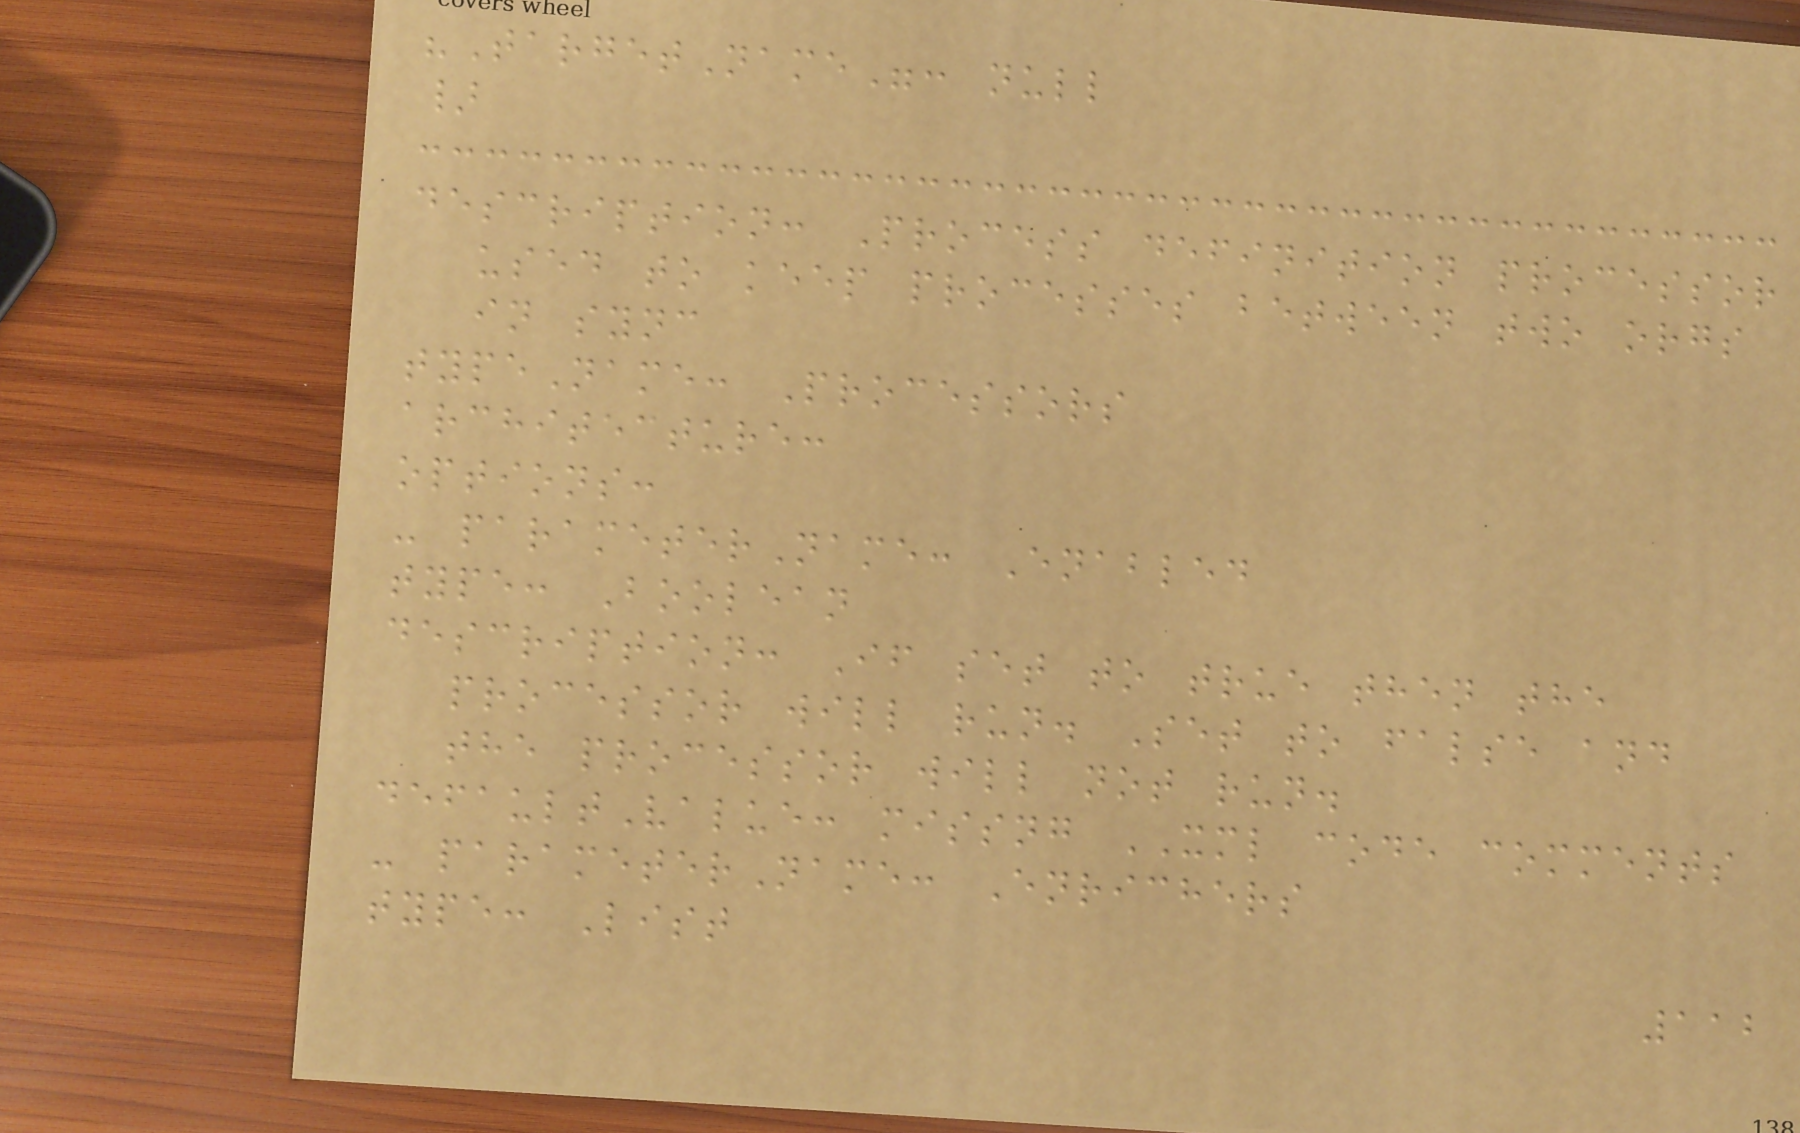"TargetName": null
}
description: Process definition processor
used to keep processes between two orgs
in sync
typeName: Processors
architecture:
options:
- parameterName: Enabled
type: Boolean
description: If set to true then the
processor will run. Set to false and
the processor will not run.
defaultValue: missng XML code comments
- parameterName: Enrichers
type: List
112
